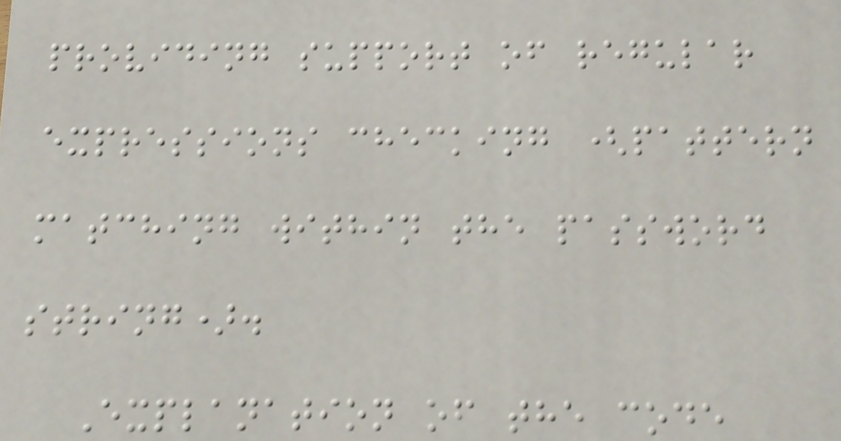providing support of regular
expressions checking (pattern
matching within the password
string).
Explanation of the code
